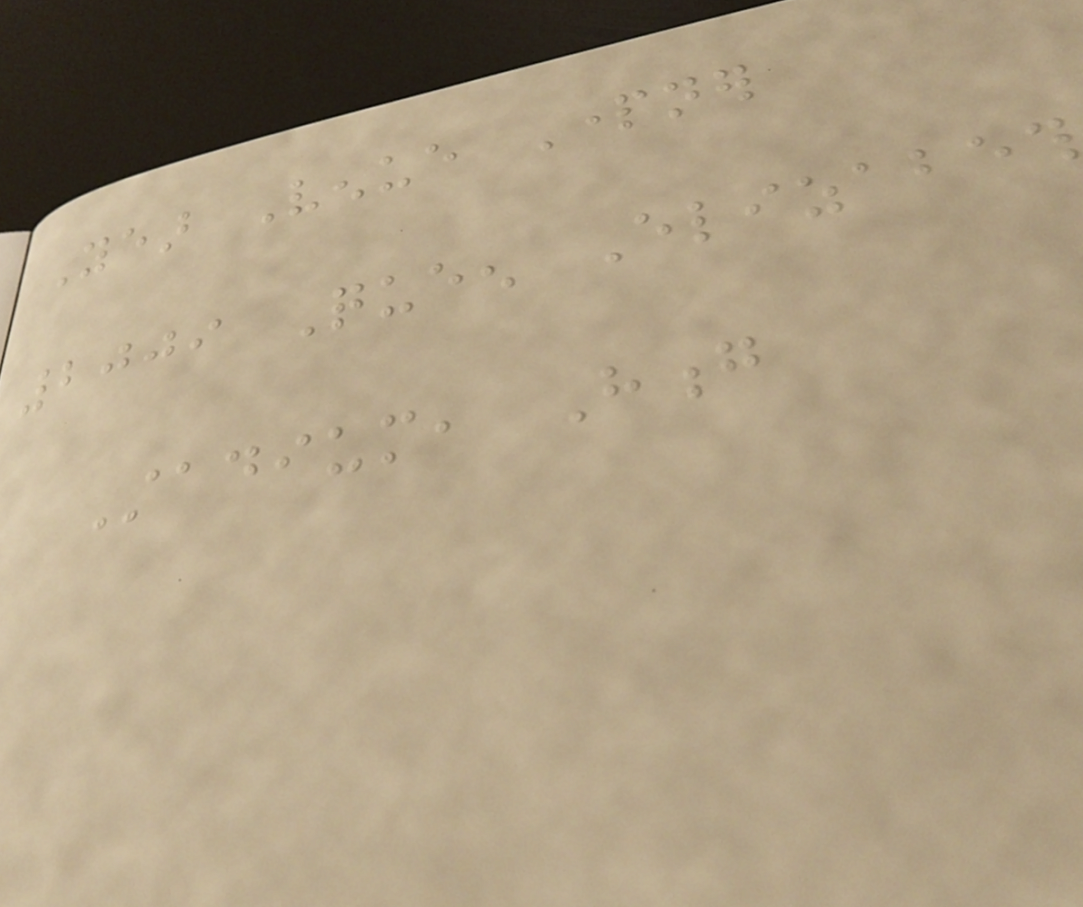Year Venue Partner
2009 Queen Elizabeth
Stadium, Hong
